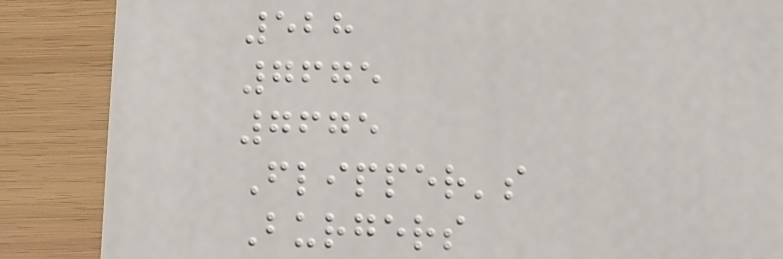528
7675
7675
Flipper's
Burgers
